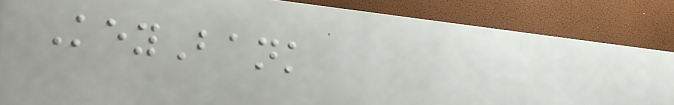KeyBank
